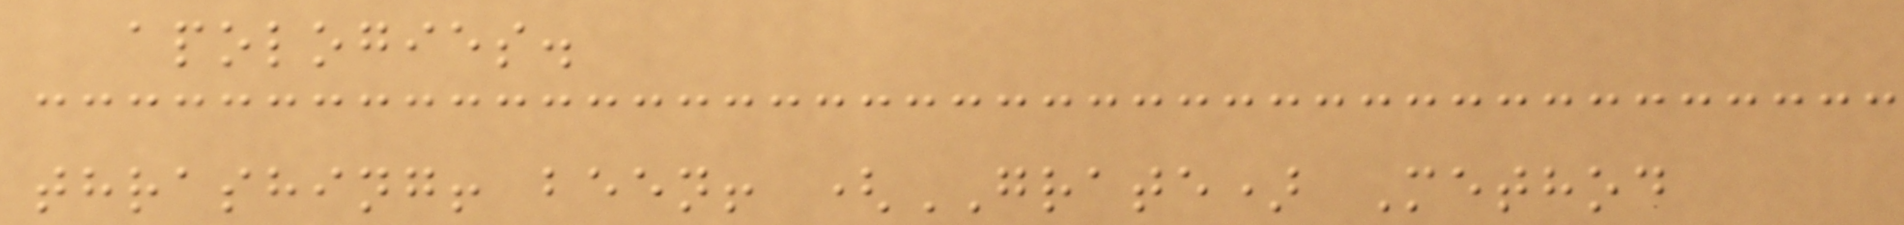apologies.
thrashing! been! (GRATE) Method
